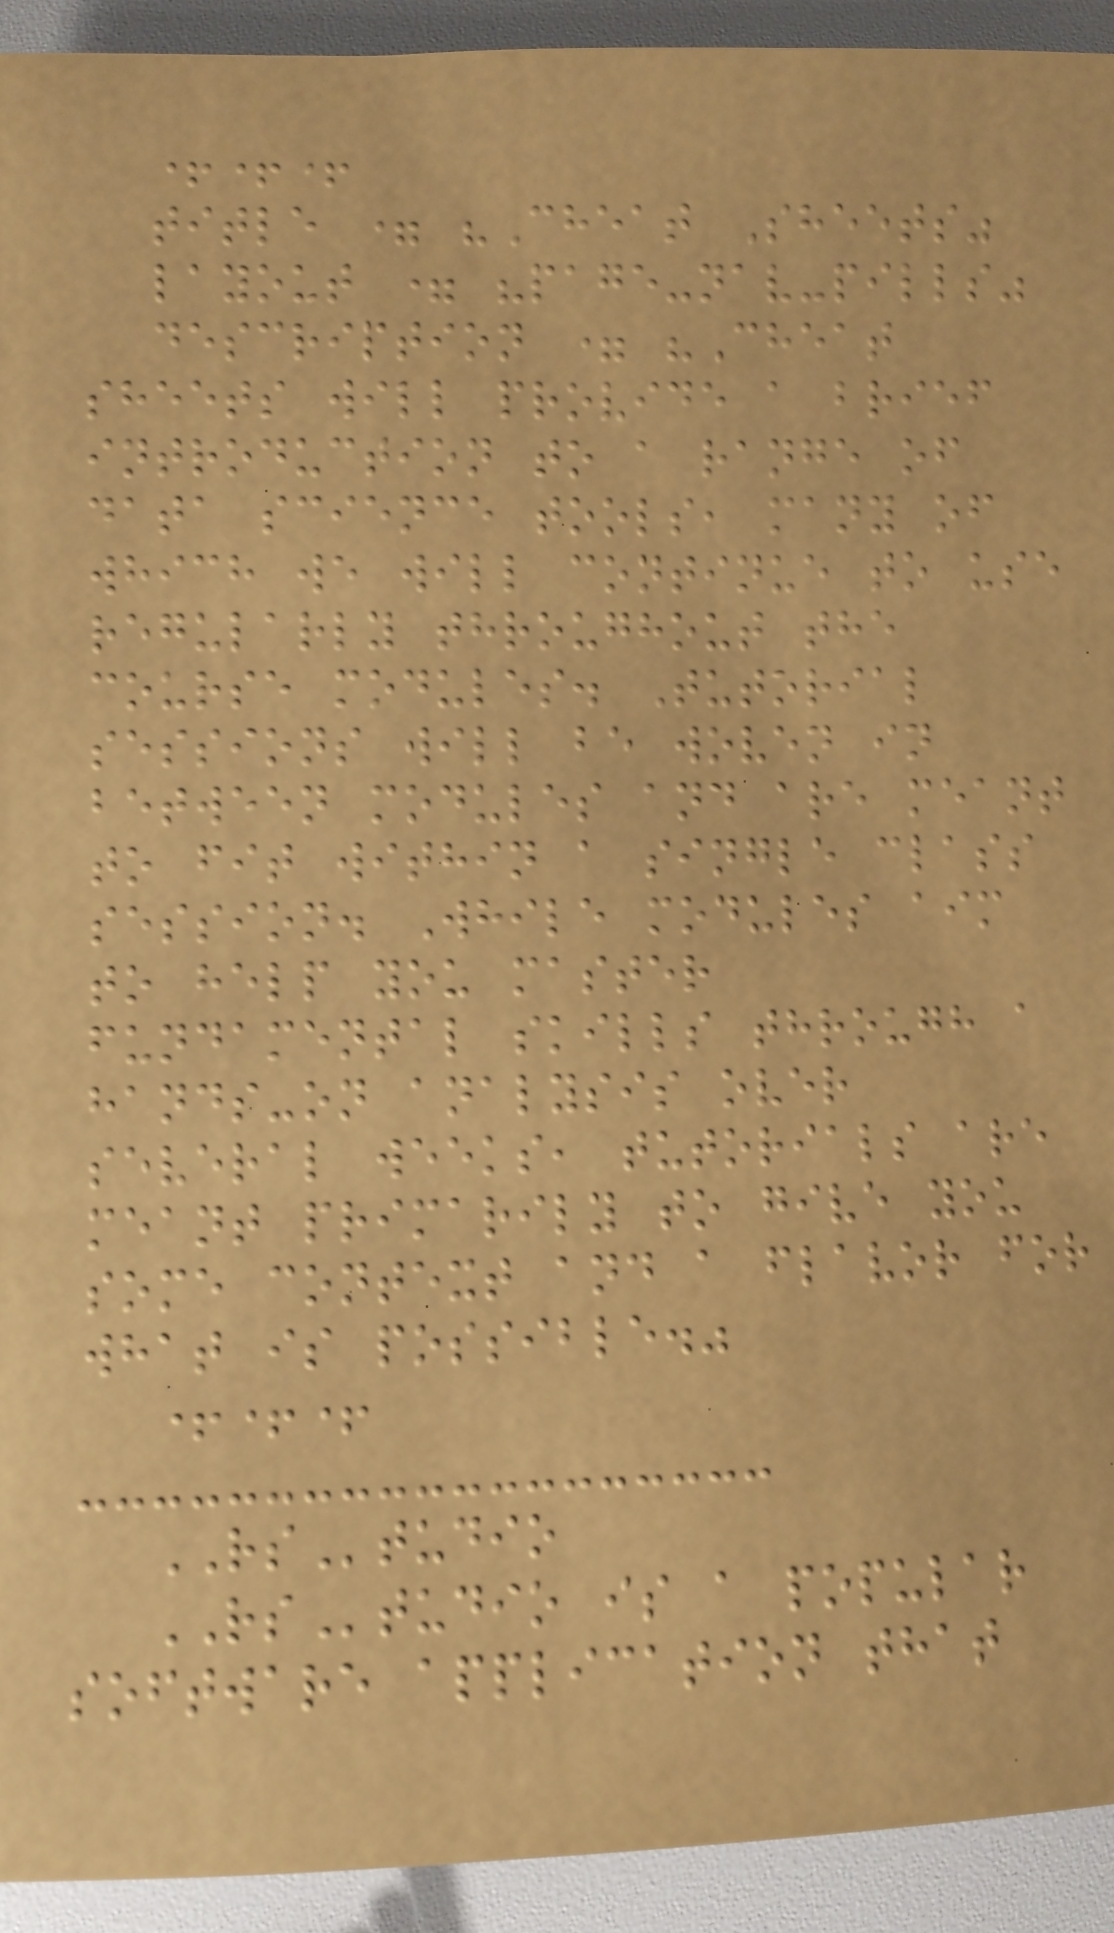+++
title = "Cheat Sheets"
layout = "page-nav-pills"
description = "Cheat
sheets will provide a brief
introduction to a range of
data science tools, many of
which we will continue to use
regularly throughout the
course modules. Tutorial
sessions will be woven in
between modules and are meant
to fit within a single class
session. While modules aim
to help you master
fundamental skills through a
hands-on analysis over
several weeks, tutorials are
meant primarily to give you
some context and a flavor for
what is possible."
+++
RStudio
RStudio is a popular
software application that
